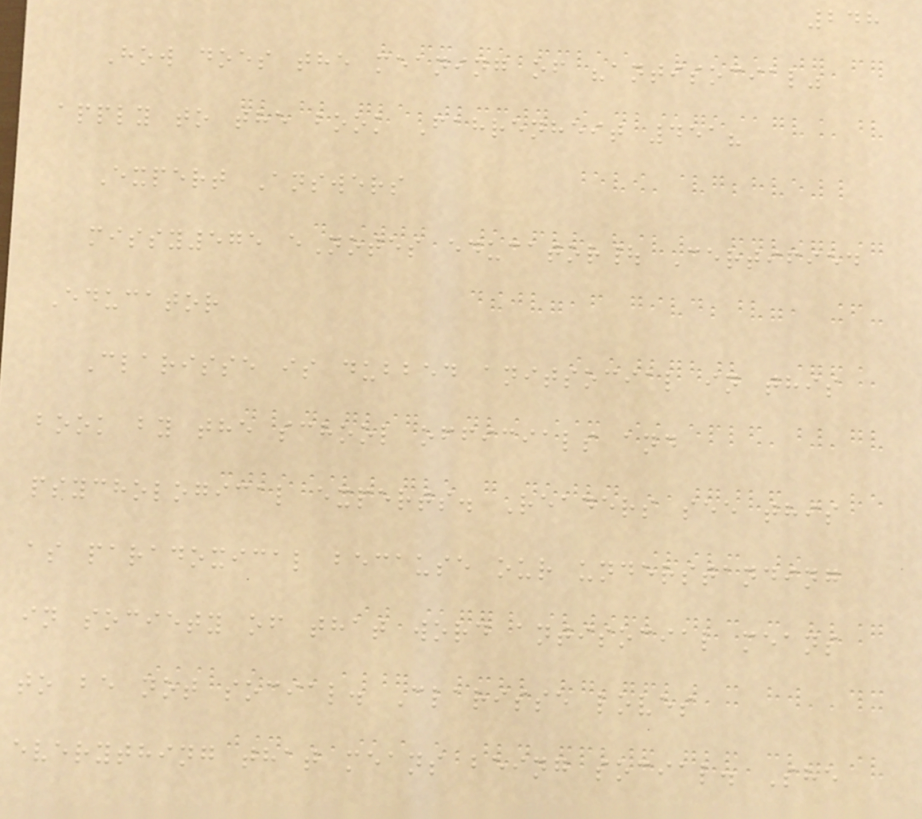248
How does the meaning of "antisocial"
apply to the book Fahrenheit 451?
Expert Answers
missy575 eNotes educator| Certified
Educator
Clarisse is dubbed anitsocial in this
book by the school officials and
psychological experts. Readers see this
as paradoxical because our understanding
in society of that word antisocial means
to be not social. Clarisse loves
everything that means being social. She
